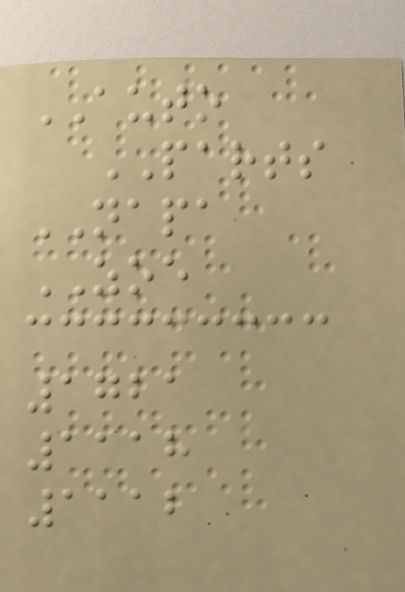AUTO
PARTS
NAPA
ZOE
1721
1118
1112
